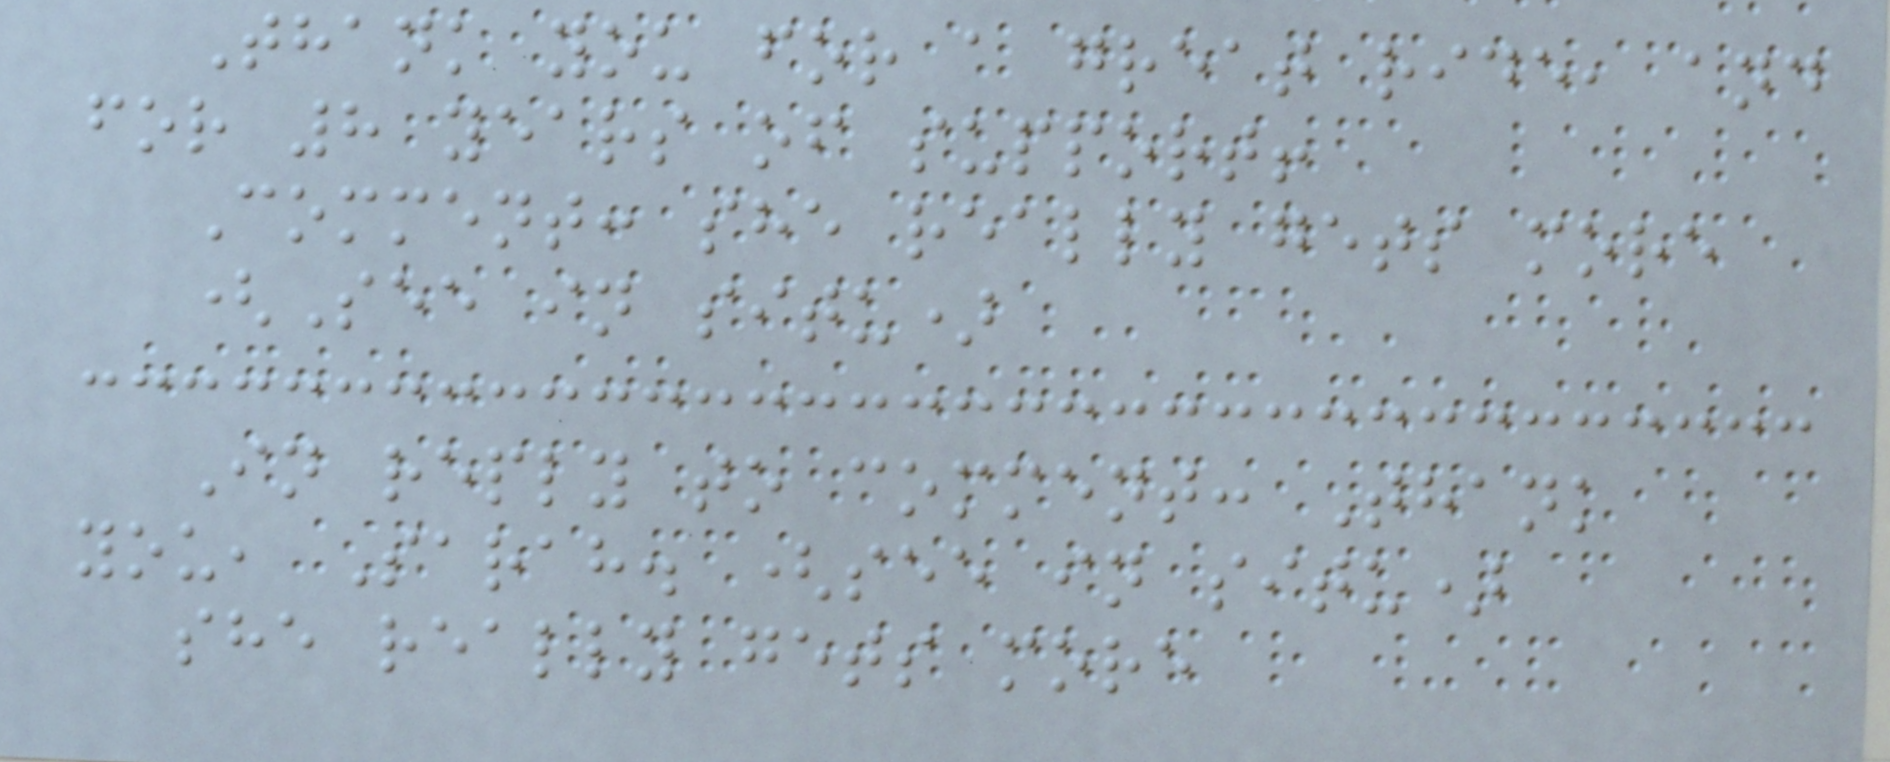Thank you for a great ride, and
for 8 years of support!
Comment: she really gets more
(See in situ)
In reply to comment: Thank
you, Sarah. (see in situ)
she really gets more
